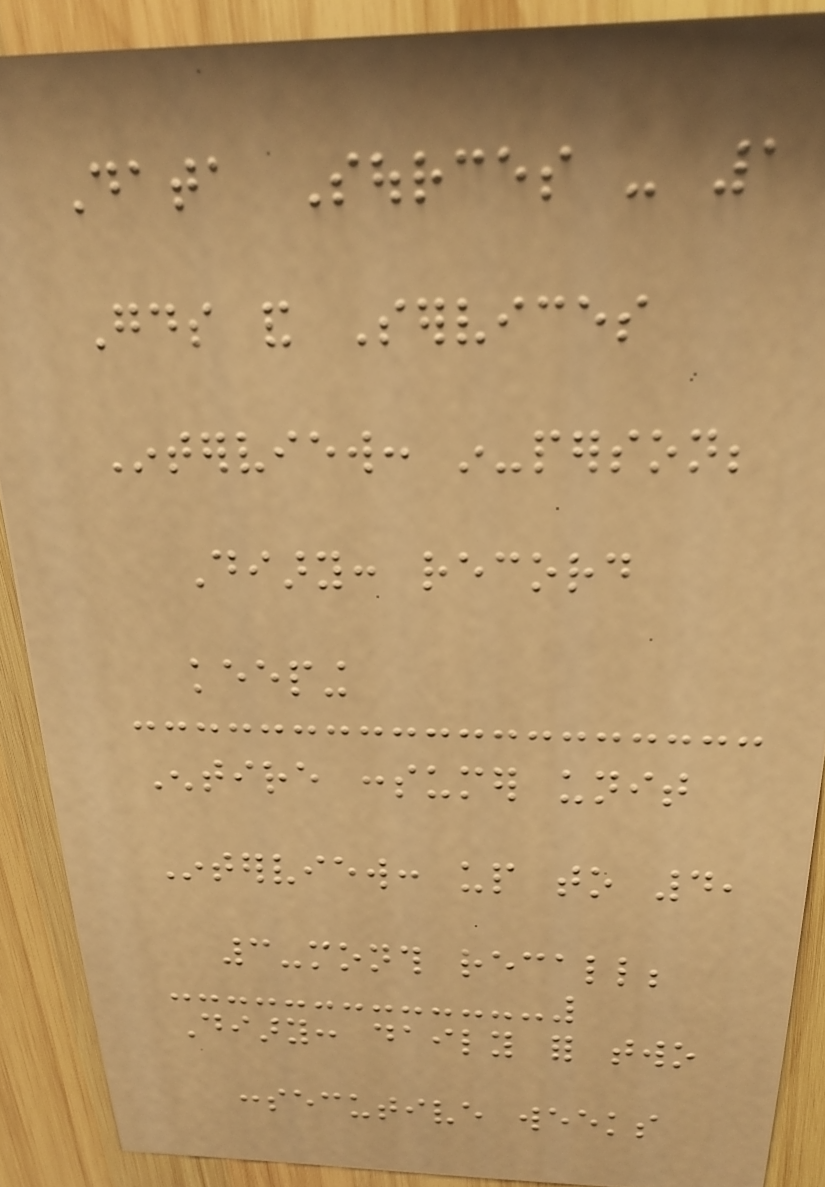Data Sources - 1
Goods and Services
Interview: in-person;
Diary: record
keeping
Entire consumer unit
Interview: up to 4,
3-month recall;
Diary: daily for two
consecutive weeks
